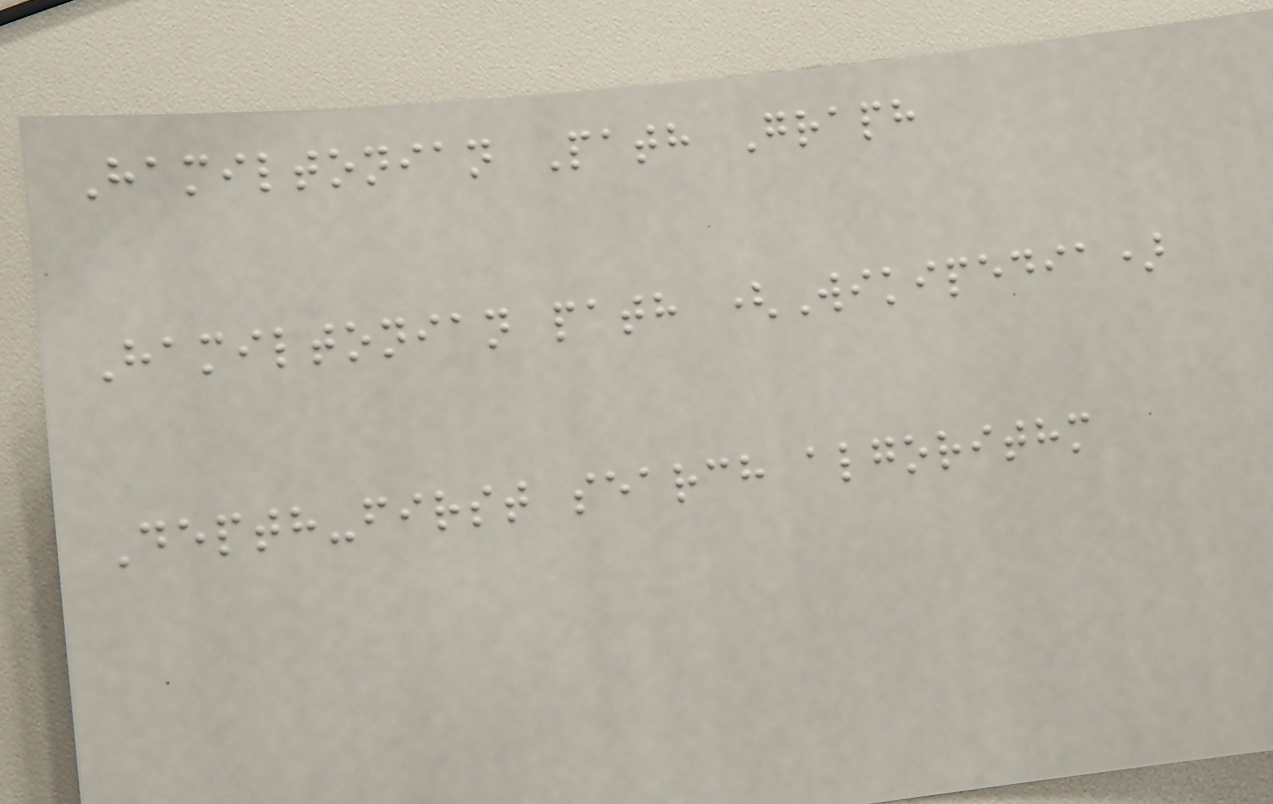Hamiltonian Path Graph
Hamiltonian path (Wikipedia)
Depth-first search algorithm
